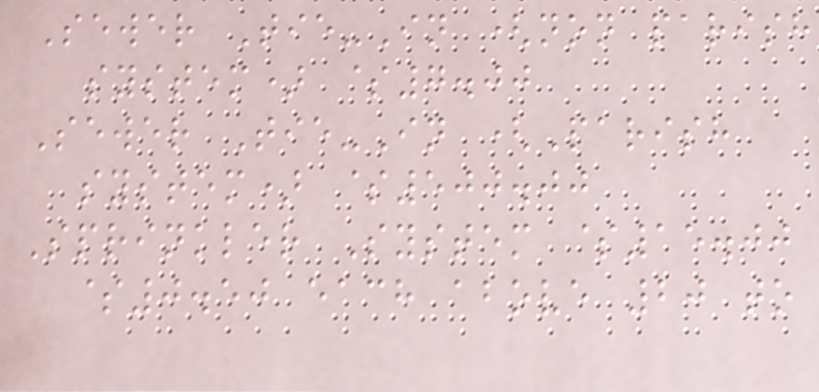Sewer Tie-In (non parish
system) $7.00
Sewer Tie-In (Parish
system) $500.00
Sprinkler System $15.00
$0.50 each above 20 to
